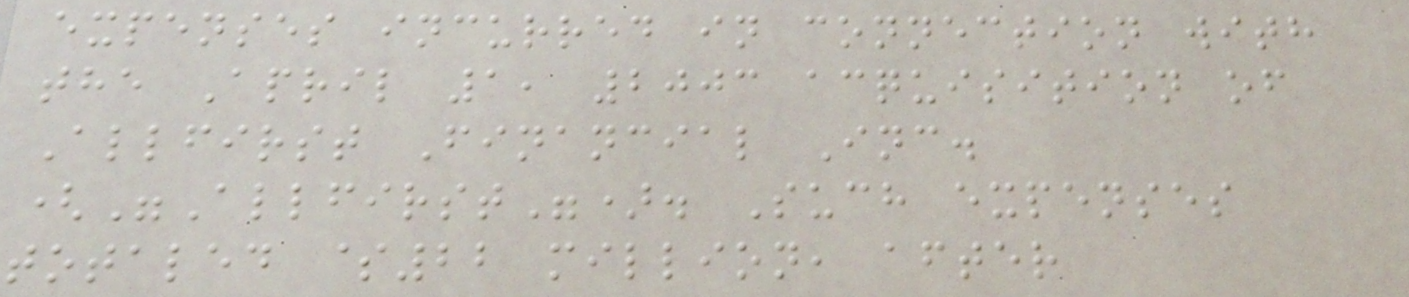expenses incurred in connection with
the April 1, 2003 acquisition of
Allfirst Financial Inc.
("Allfirst"). Such expenses
totaled $22 million, after
